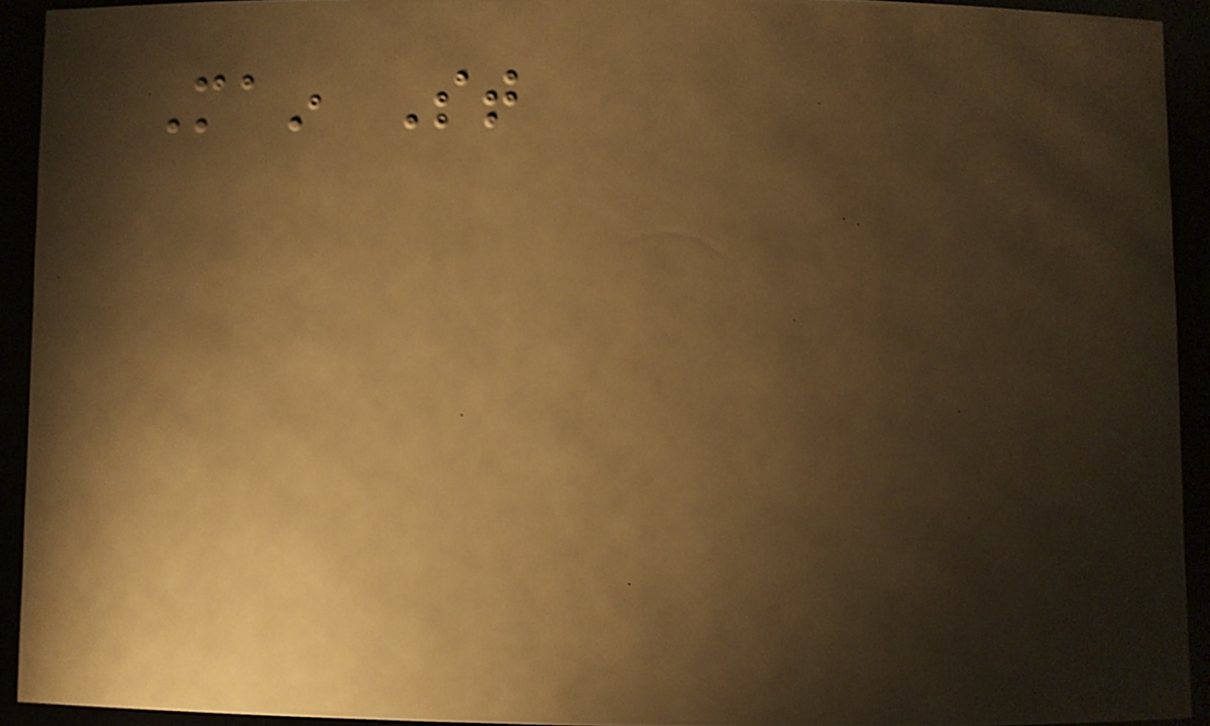Main St
